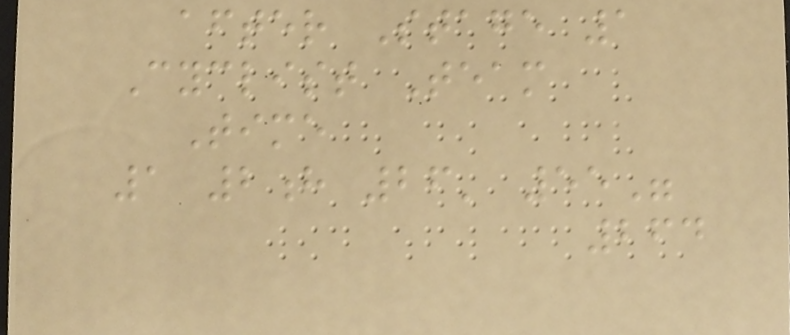after Stage 1
Cyclist Team
Time
1 2h 26' 55"
264
